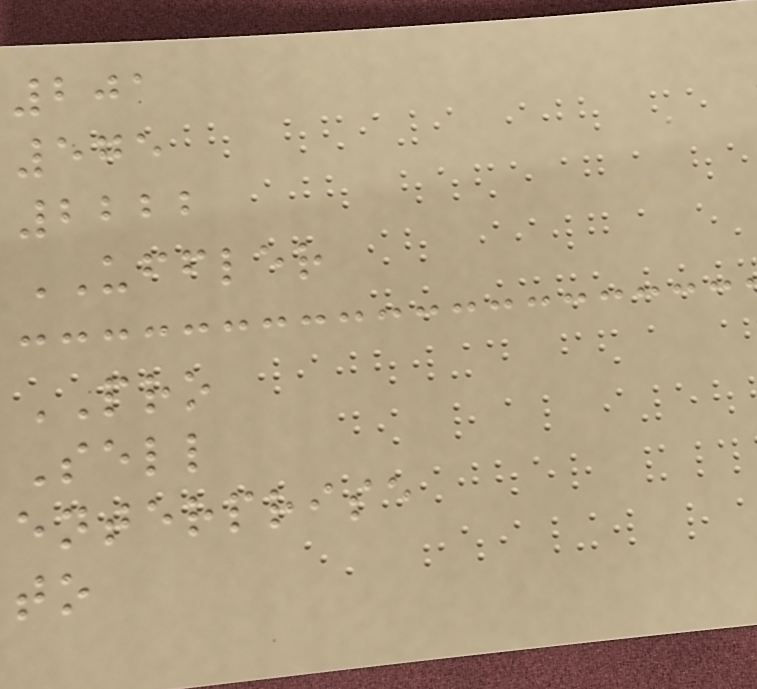201
575
2222
UFFLER
PRO
Sell
enterprise
to
